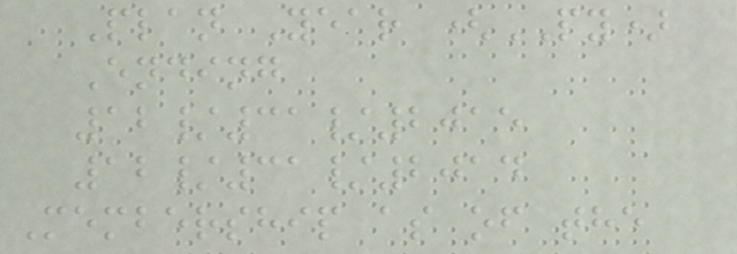Plan Year (PY)
Ending
12/31/2015
12/31/2014
Membership as of the
